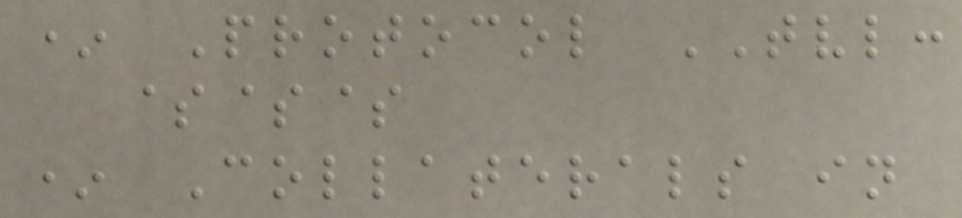* Protocol TVL:
$$$
* Collaterals in
